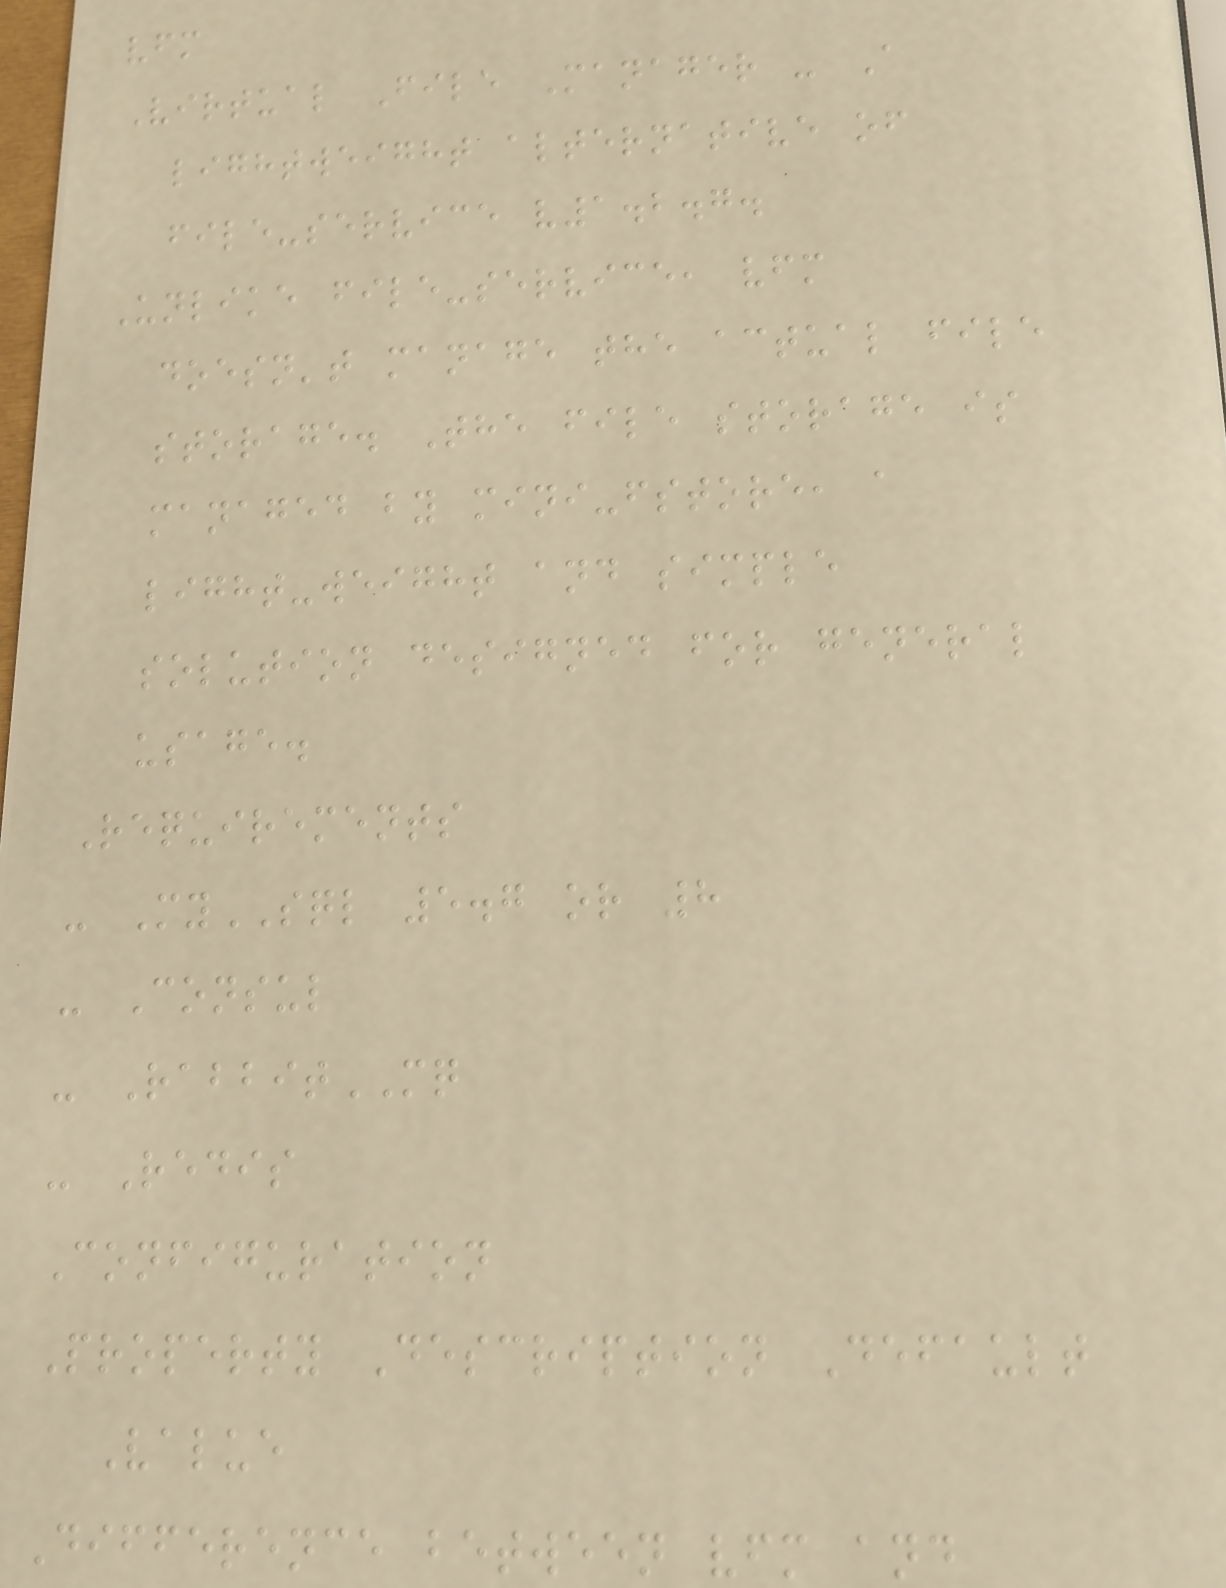vfm
Virtual File Manager - A
lightweight alternative of
file-service v1.2.7.
Unlike file-service, vfm
doesn't manage the actual file
storage. The file storage is
managed by mini-fstore, a
light-weight and simple
solution designed for general
usage.
Requirements
- MySQL 5.7 or 8
- Consul
- RabbitMQ
- Redis
Configuration
Property Description Default
Value
Difference between vfm and
